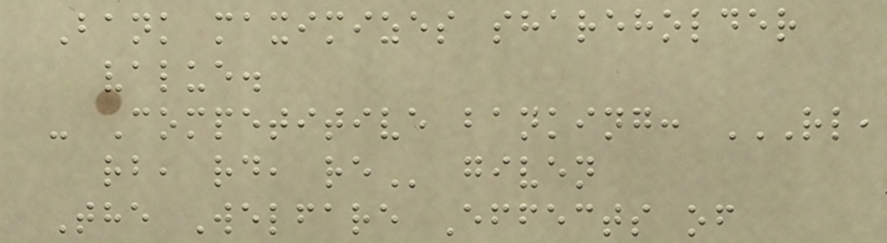Bank maximizes shareholder
value.
- Competitive banking: RL,
RB, RD, RE given
The Welfare Effects of
